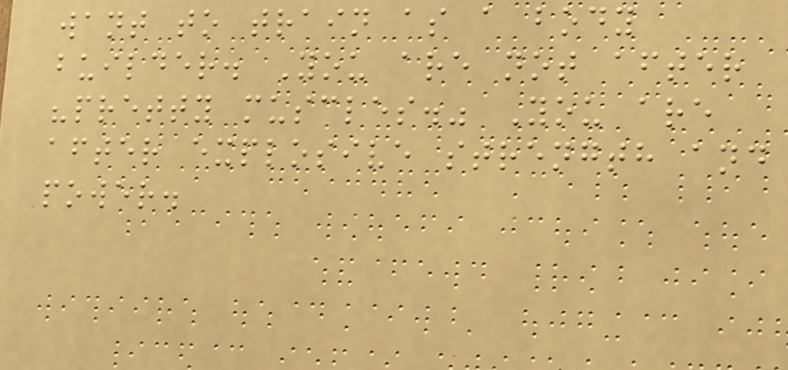want to train as a body
builder. You are not after
"pretty muscles." You are
after explosive strength and
power.
